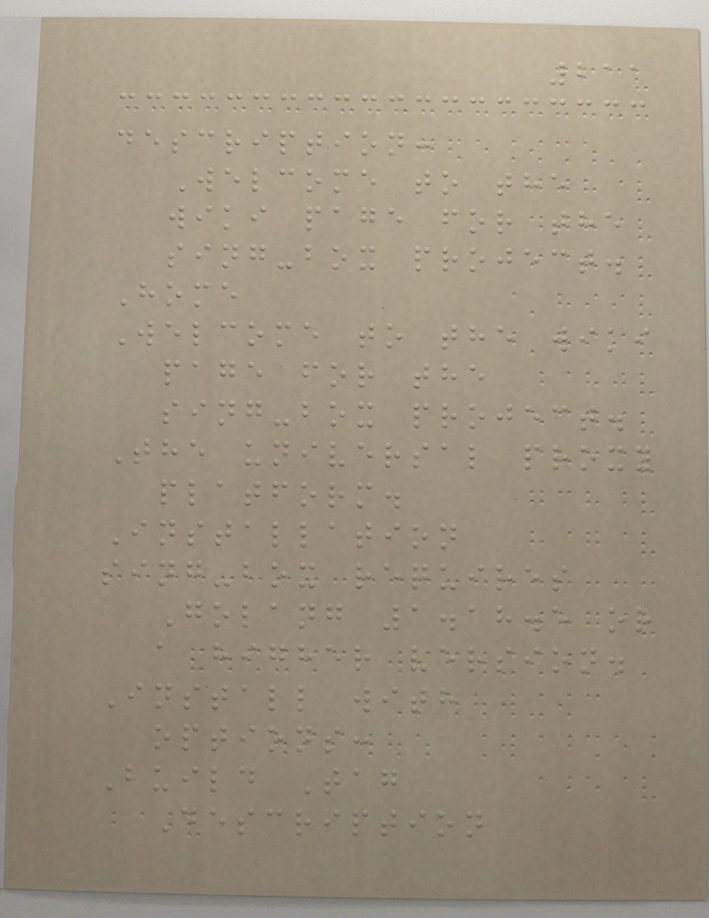211
description:
Welcome to the
wiki page for the
sing-box project.
Home
Welcome to the wiki
page for the
sing-box project.
The universal proxy
platform.
Installation
sing-box requires
Golang 1.18.5 or
a higher version.
Install with
options:
Build Tag
Description
